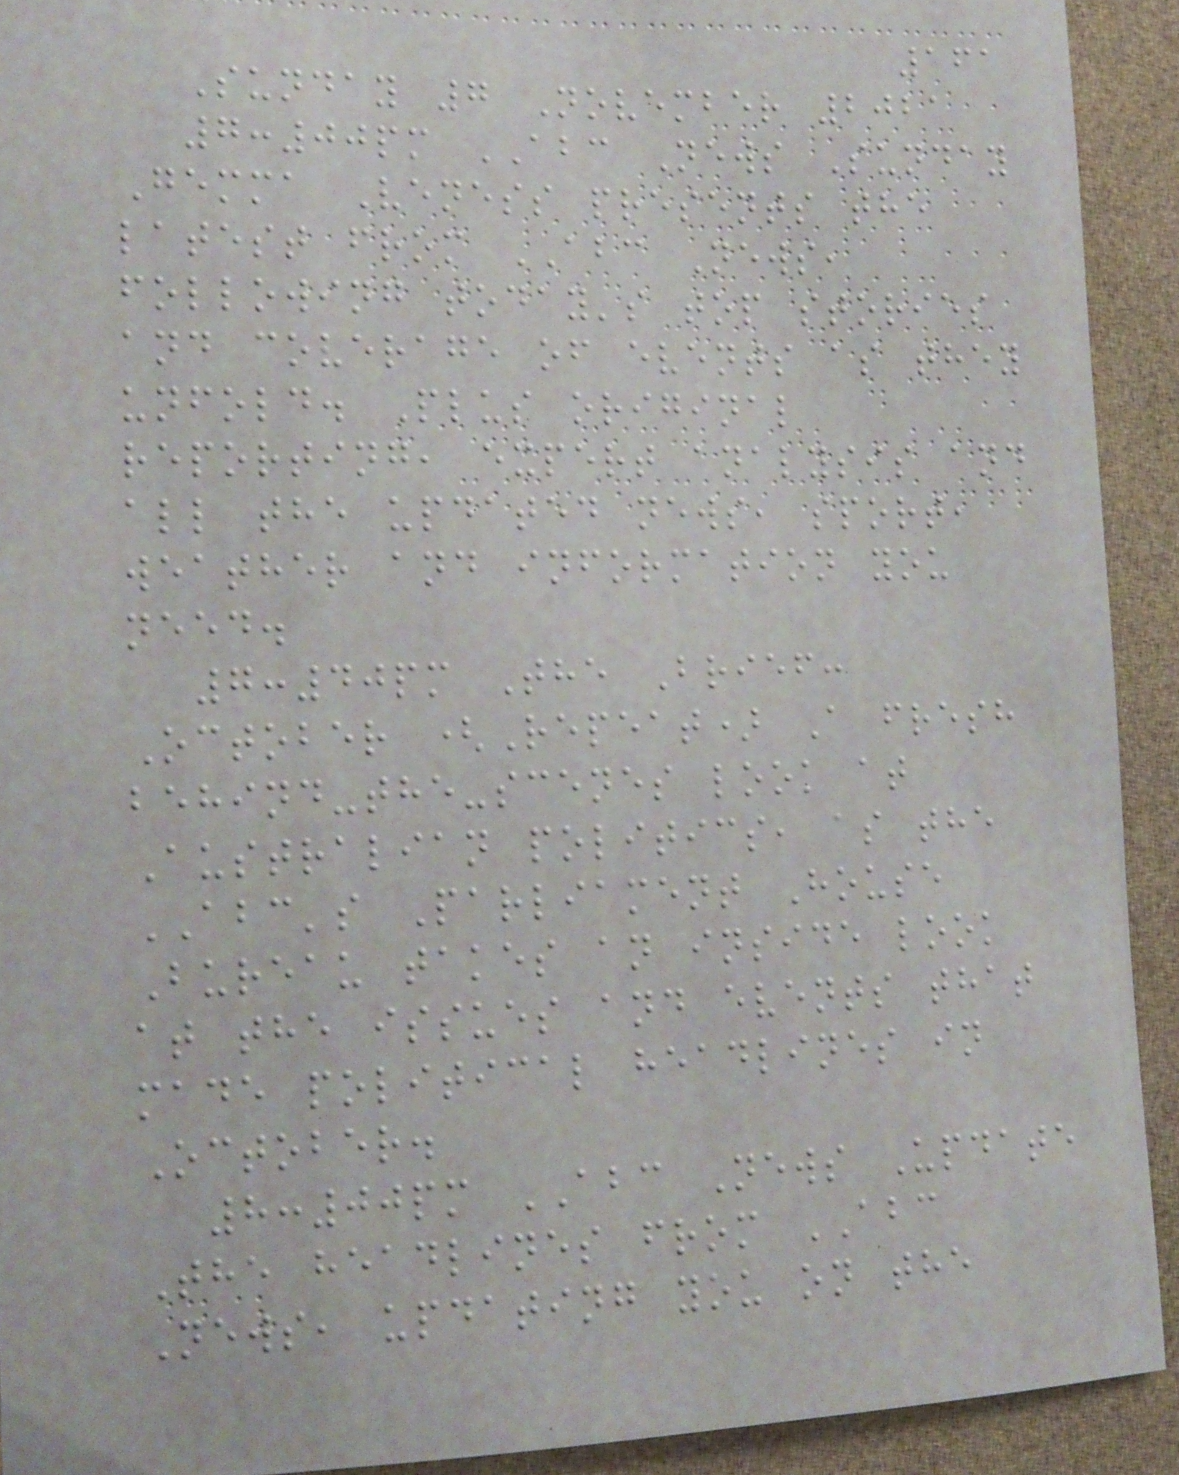161
Sunday 7 November 2021
7:00pm ABC News Sunday
Gemma Veness presents the
latest from ABC News,
following today's top stories
and coverage of events as they
unfold. Plus original
reporting, expert analysis and
all the updated news, sport,
weather and information you
need.
7:40pm The Brief:
October (Repeat) A fresh
behind-the-scenes look at
Australian politics, as the
ABC's Parliament House
Bureau takes an inside look
at the issues and events that
made political headlines in
October.
8:00pm ABC News Update
The headlines from ABC
News, updating you on the
